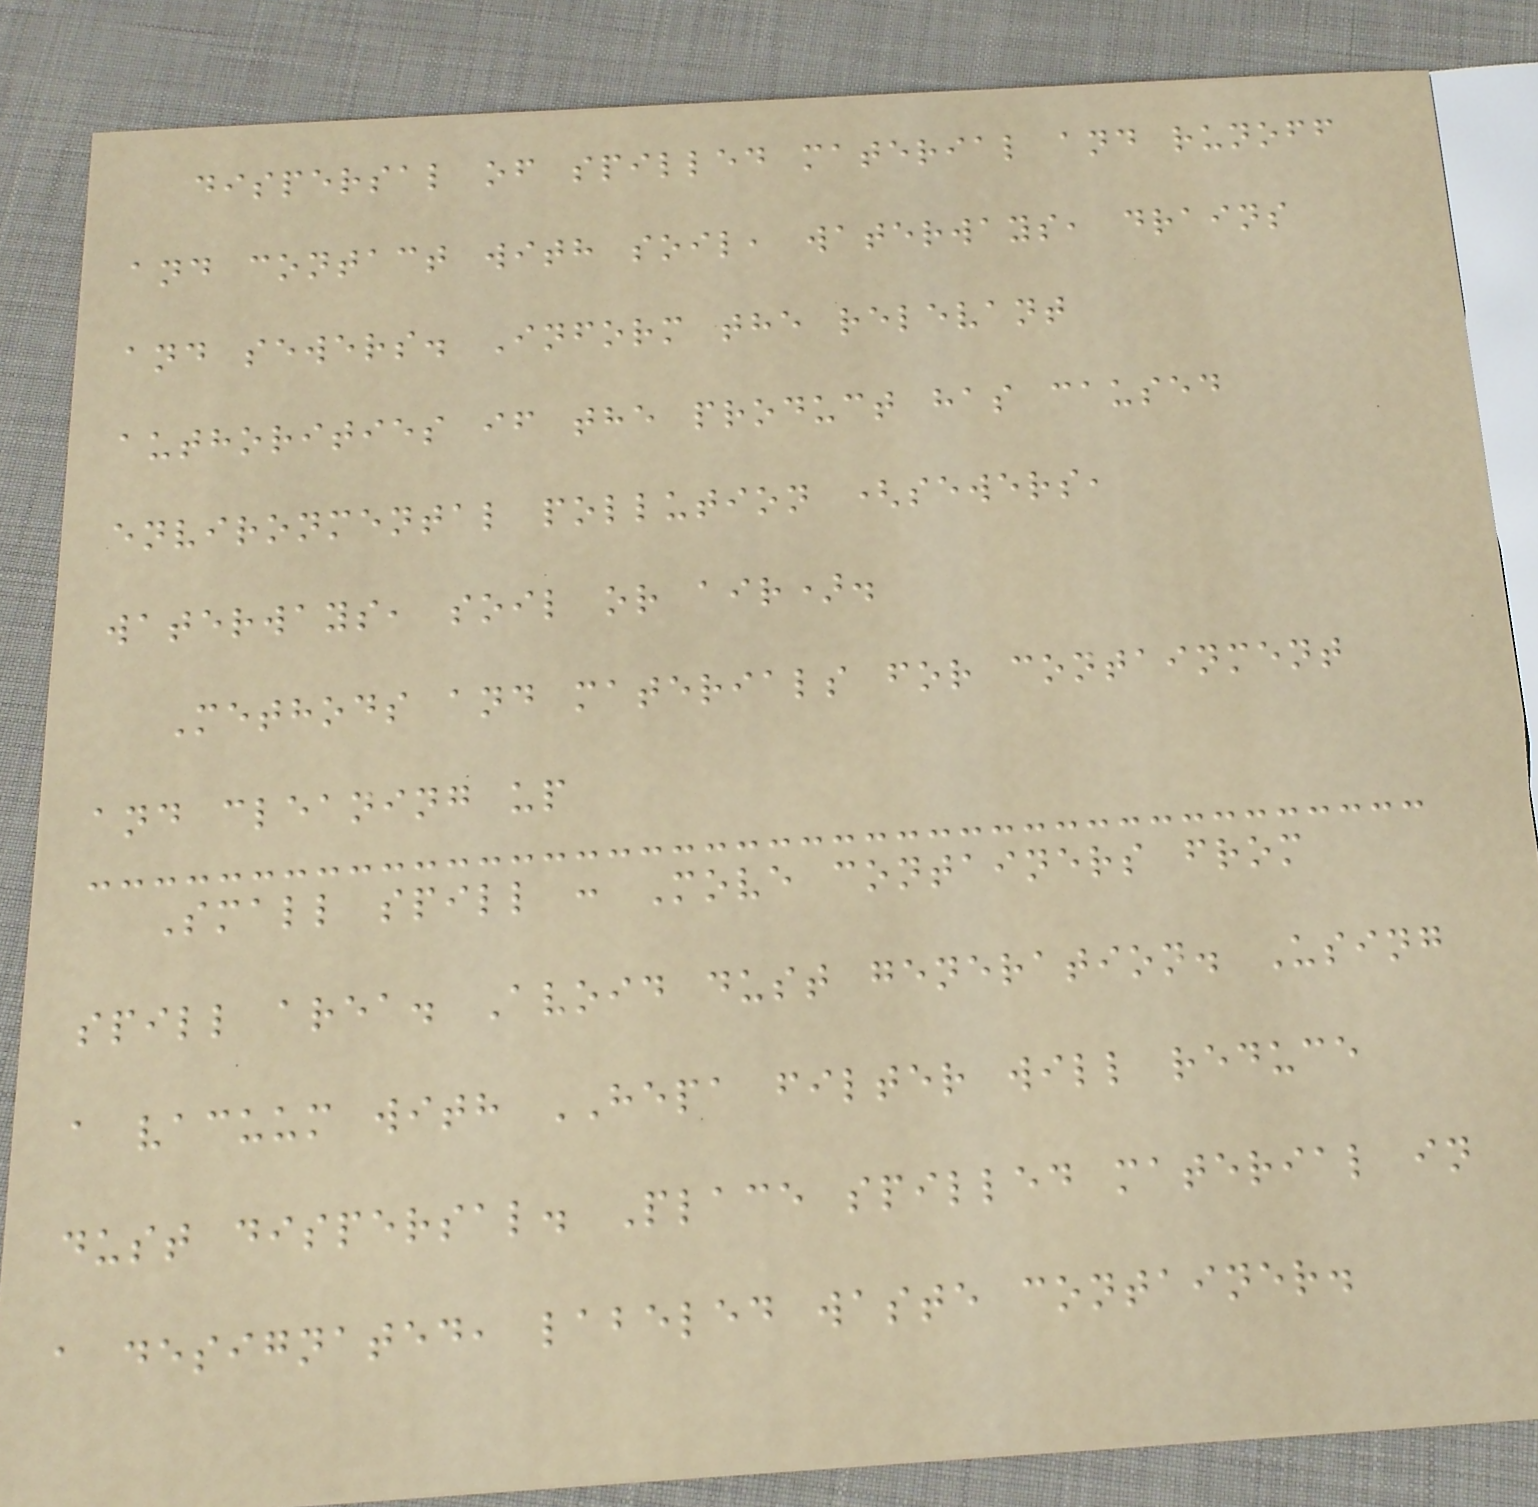dispersal of spilled material and runoff
and contact with soil, waterways, drains
and sewers. Inform the relevant
authorities if the product has caused
environmental pollution (sewers,
waterways, soil or air).
Methods and materials for containment
and cleaning up
Small spill : Move containers from
spill area. Avoid dust generation. Using
a vacuum with HEPA filter will reduce
dust dispersal. Place spilled material in
a designated, labeled waste container.
